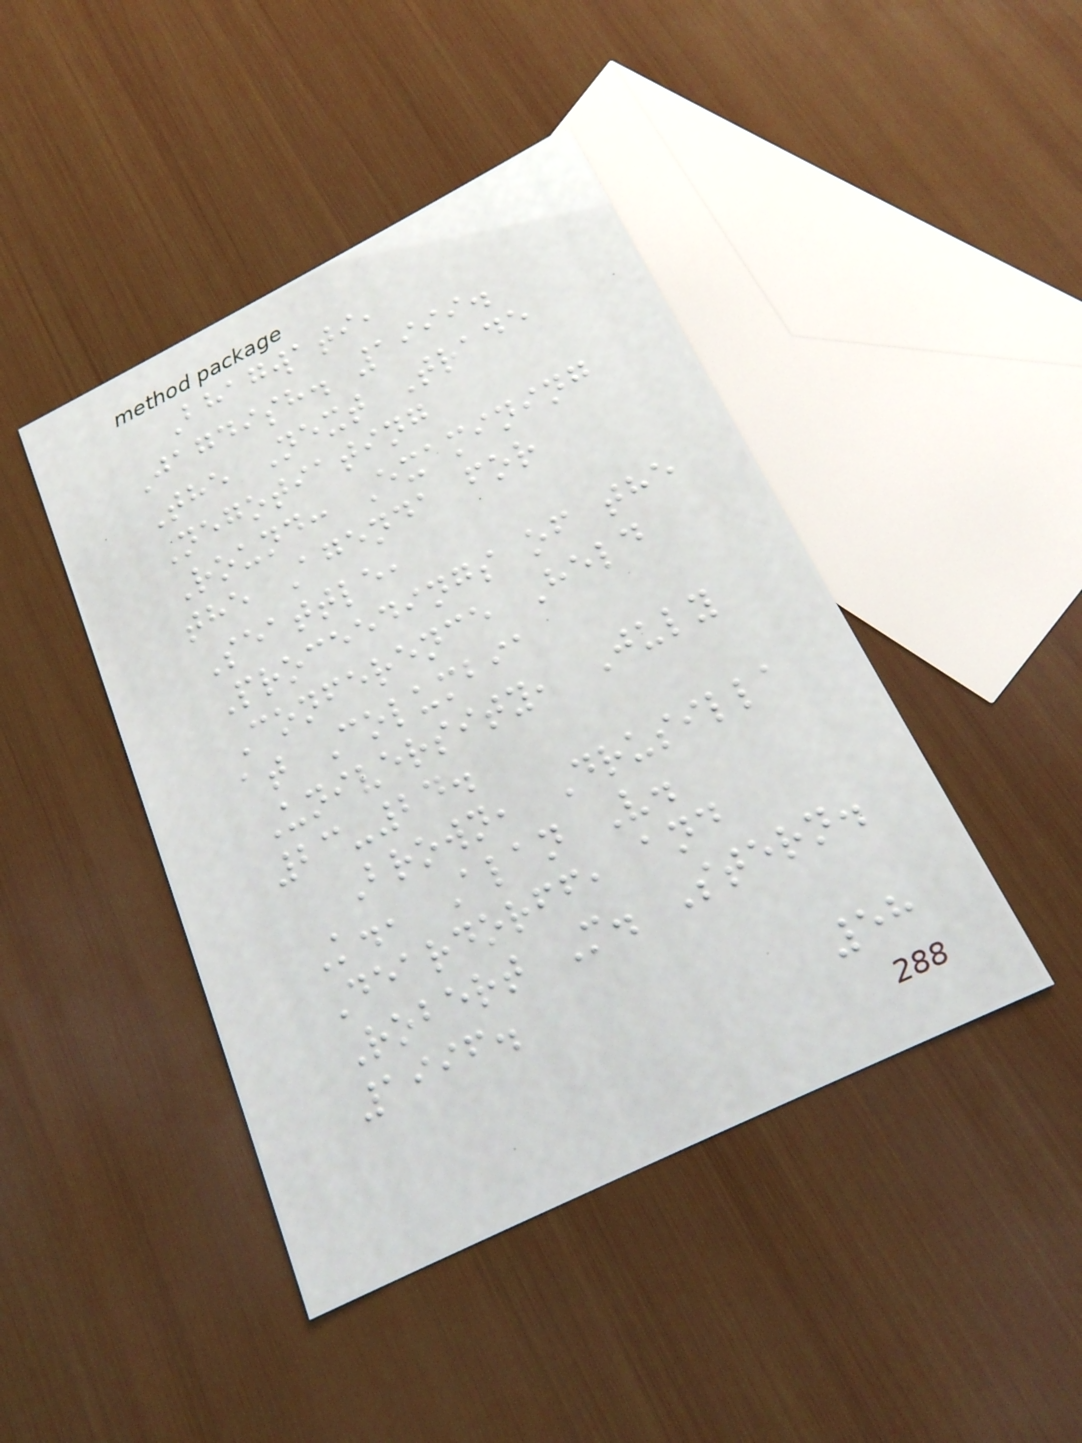Bhagwati,
Jagdish. 1999.
The Next Trade
Negotiating
Round: Examining
the Agenda for
Seattle,
Proceedings of the
Conference Held
at Columbia
University, July
23-24.
Brown, Drusilla
K., Alan V.
Deardorff, and
Robert M. Stern.
1996.
58
